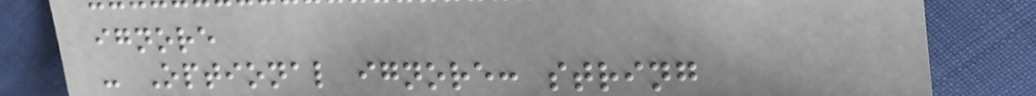ignore
- Optional ignore: string
